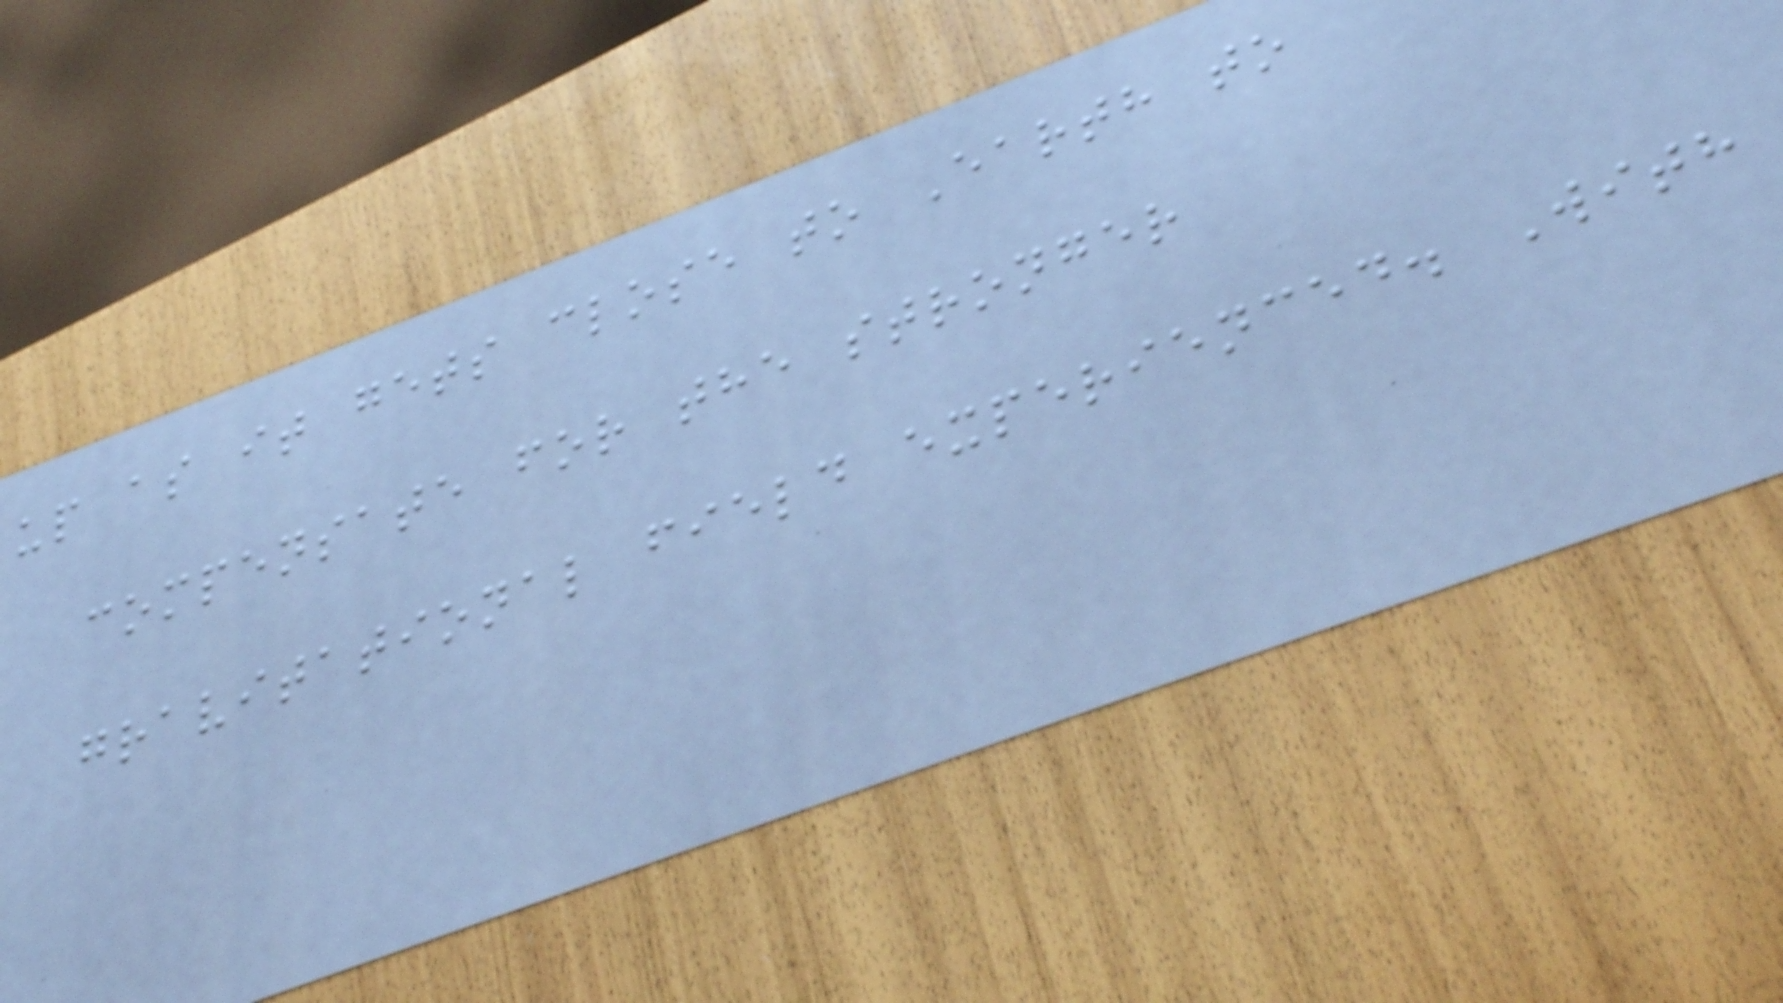up as it gets close to Earth to
compensate for the stronger
gravitational field experienced. With
